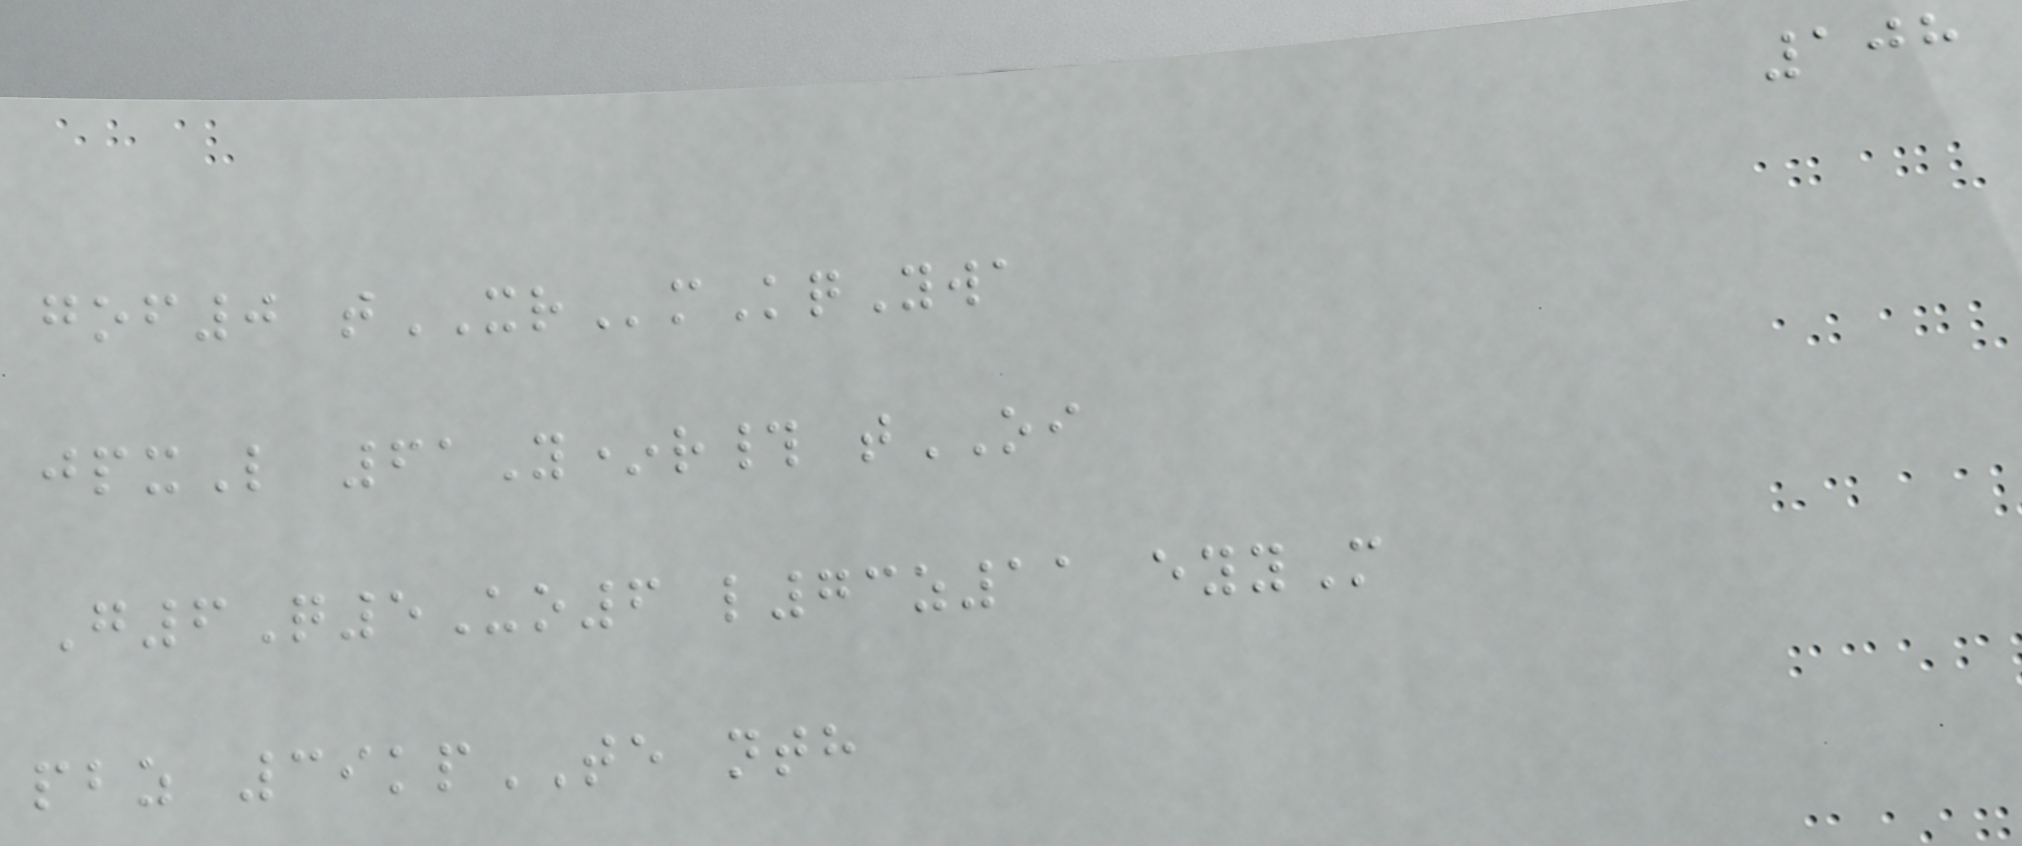108
gof0 tXRmKqYwa
jpxL 61Y*r# tOI
G6Q5Uo6 l73z11 eyyM
pbz 39kpTE nth
